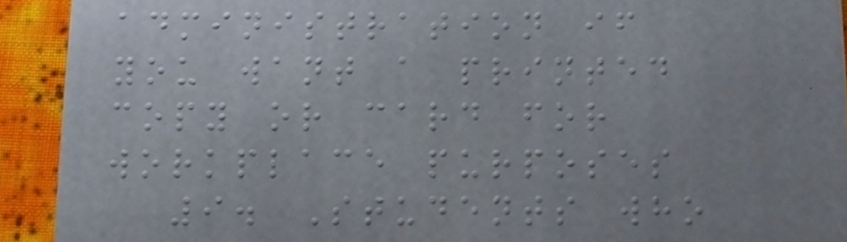administration if
you want a printed
copy or card for
workplace purposes
9. Students who
